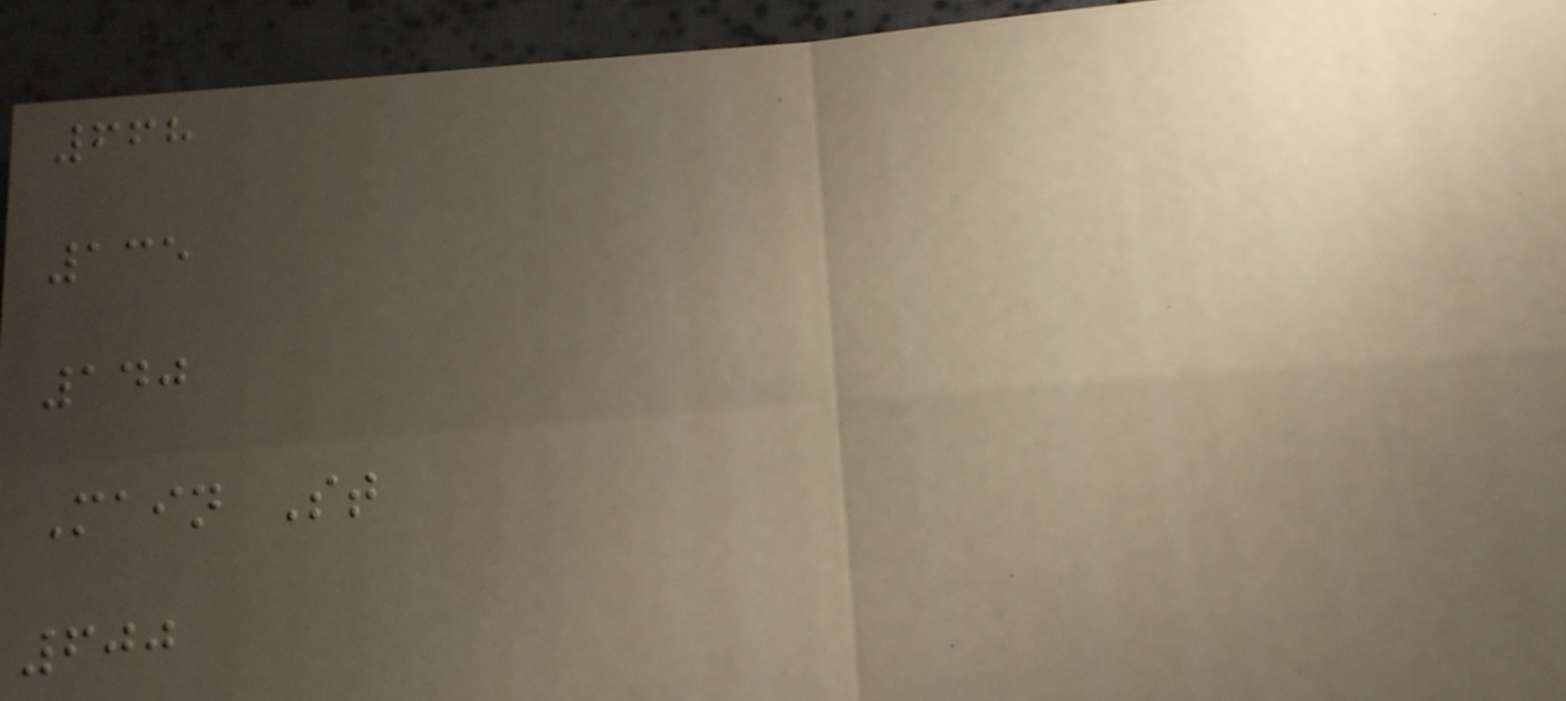668
135
140
Main St
600
